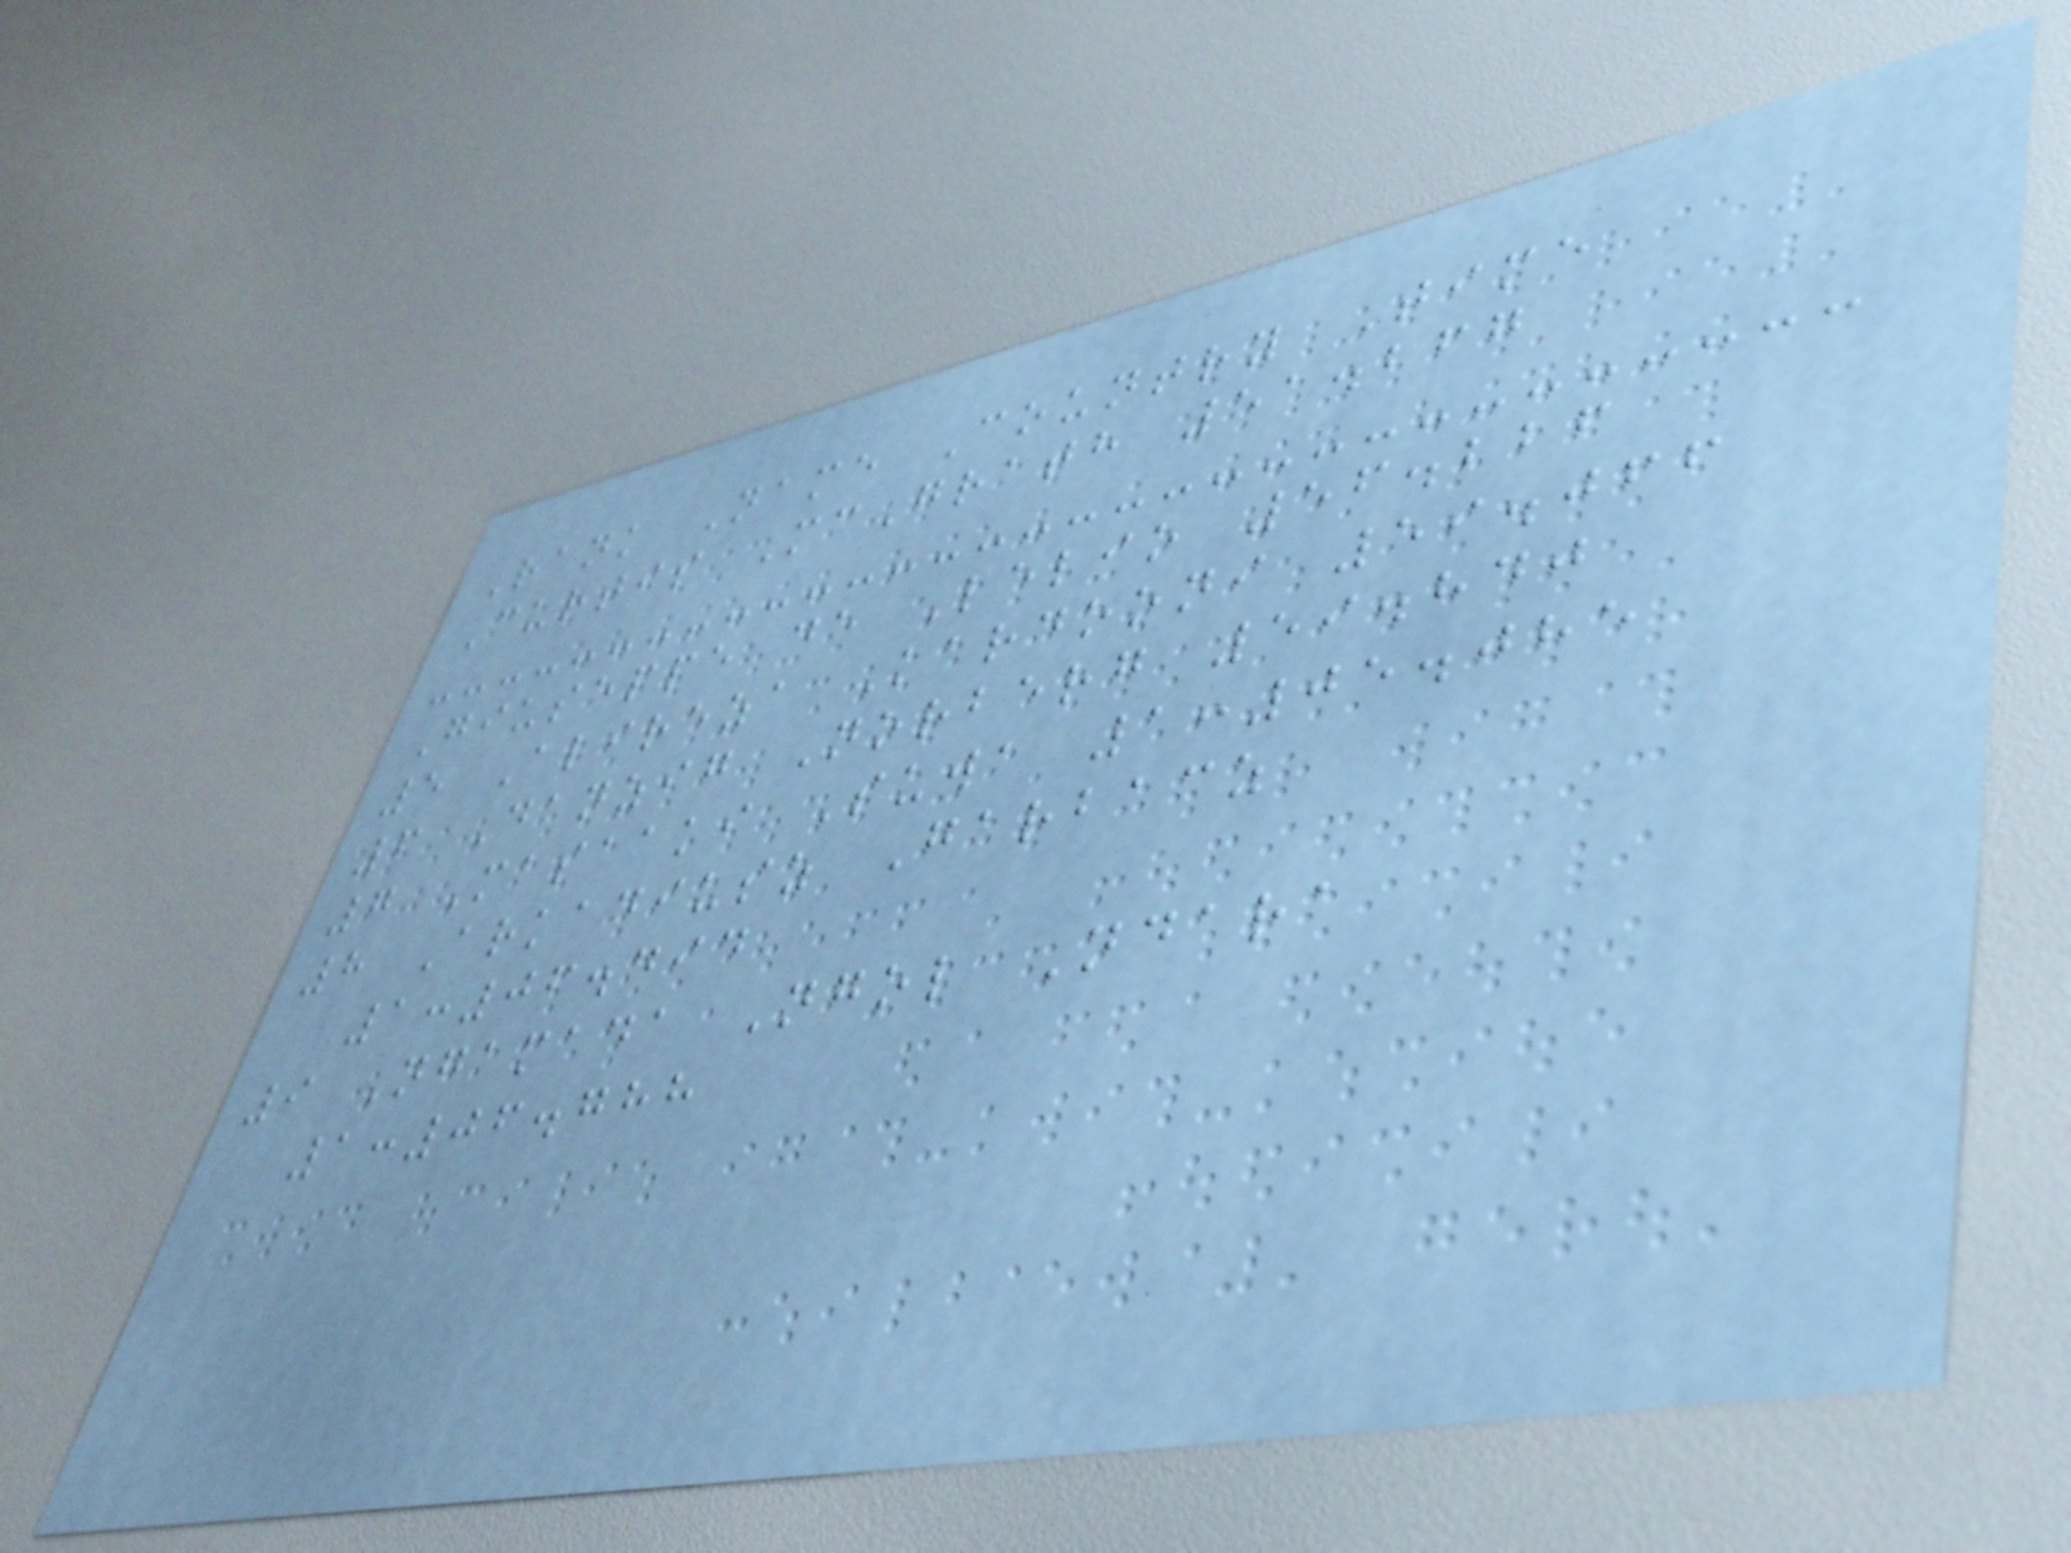Rank Name Country Time
Curtis McGrath 51.267
Giuseppe de Lelio 56.226
5 Alireza Kardooni 59.066
6 Danzig Norberg 59.840
7 Masaaki Suwa 1:05.085
8 Arkadiusz Garbacz
1:06.494
9 Ngamada Ngol Ndara
1:06.788
